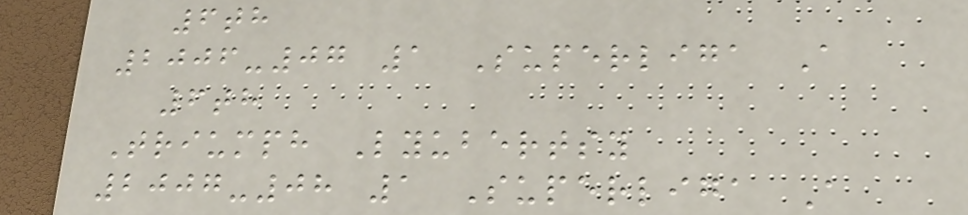6th
2006-07 1 Superliga A
6th
Triumph Lyubertsy
2007-08 1 Superliga A
